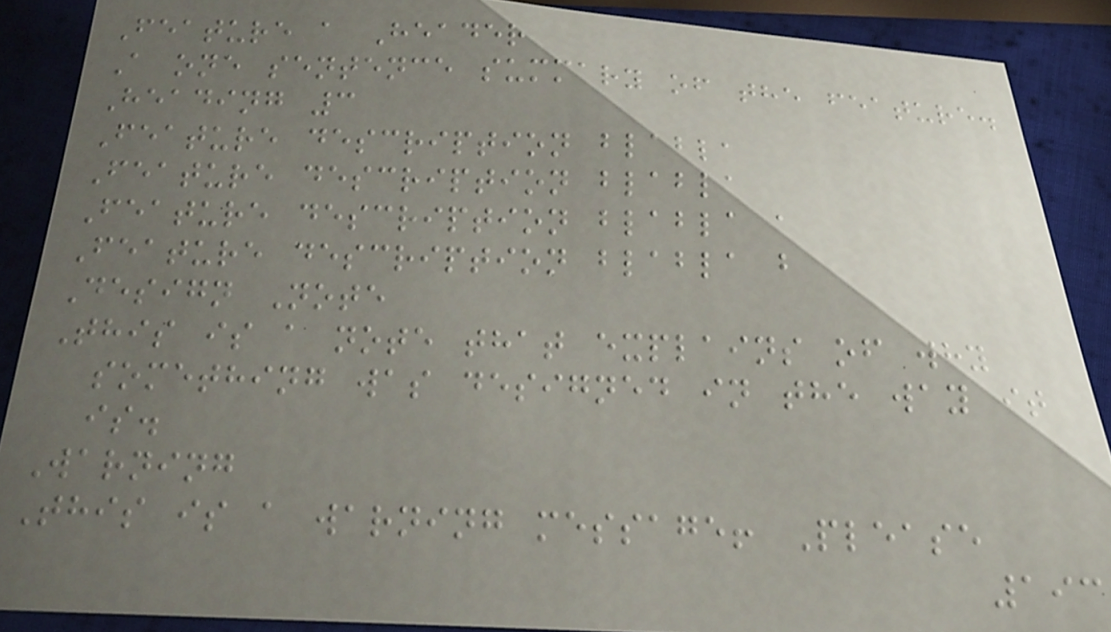Feature a Header
A one sentence summary of the feature.
Heading 3
Feature description blabla
Feature description blabla
Feature description blabla a
Feature description blabla b
Design Note
This is a note that explains of why
something was designed in the way it
is.
Warning
This is a warning message! Please
193
